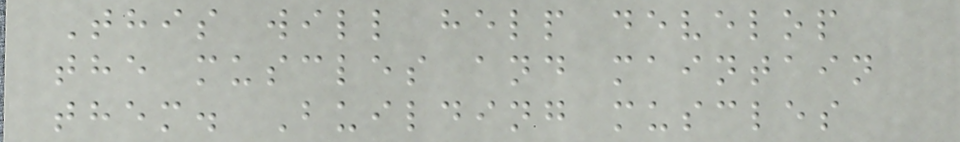This will help develop
the muscles and maintain
them. Building muscles
